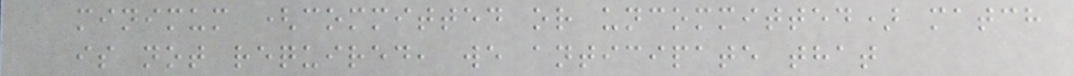minimum (committed or uncommitted) match
is not required, we anticipate that
